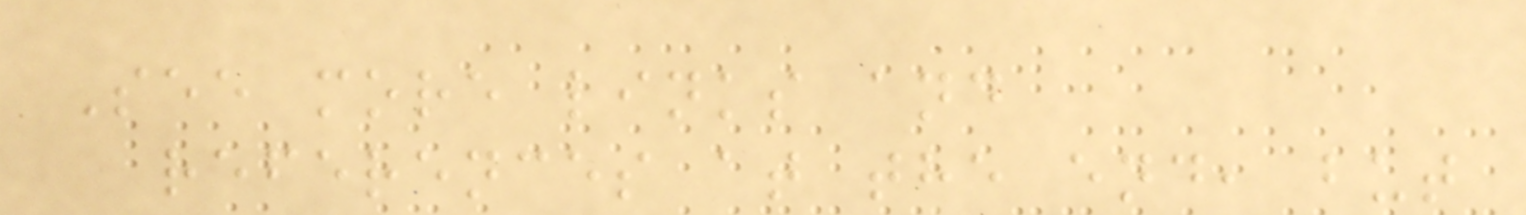See more links and
references at the end, but
